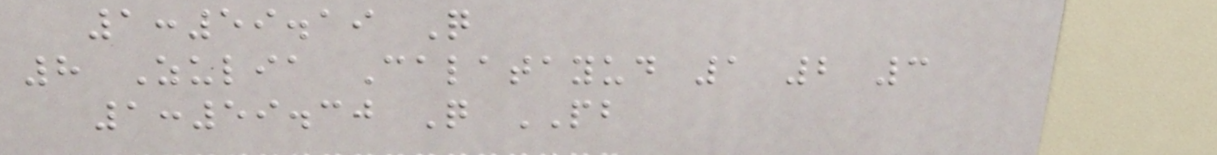1:59.19 Q
8 Zulia Calatayud 1 2 3
1:59.30 Q PB
